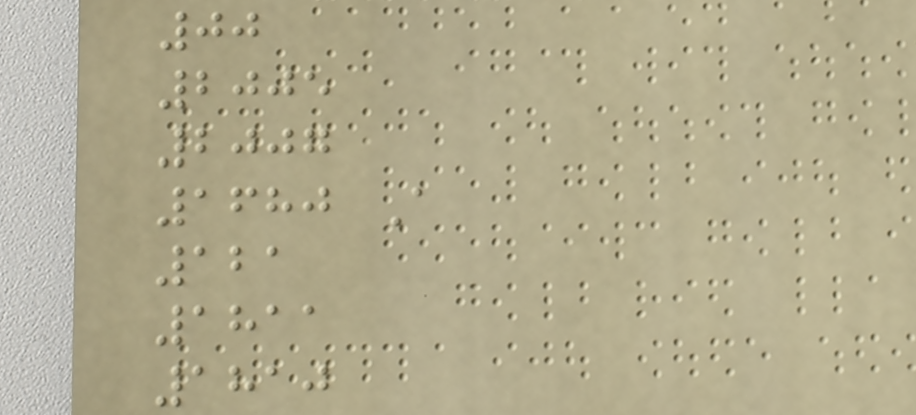00
2005
2007
1680 A
121
1811
1810
